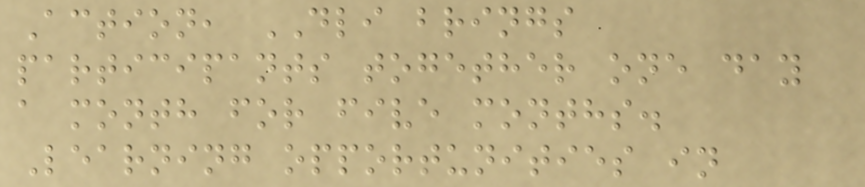Action, DLI brings
participants together one day
a month for five months.
Learning opportunities in
